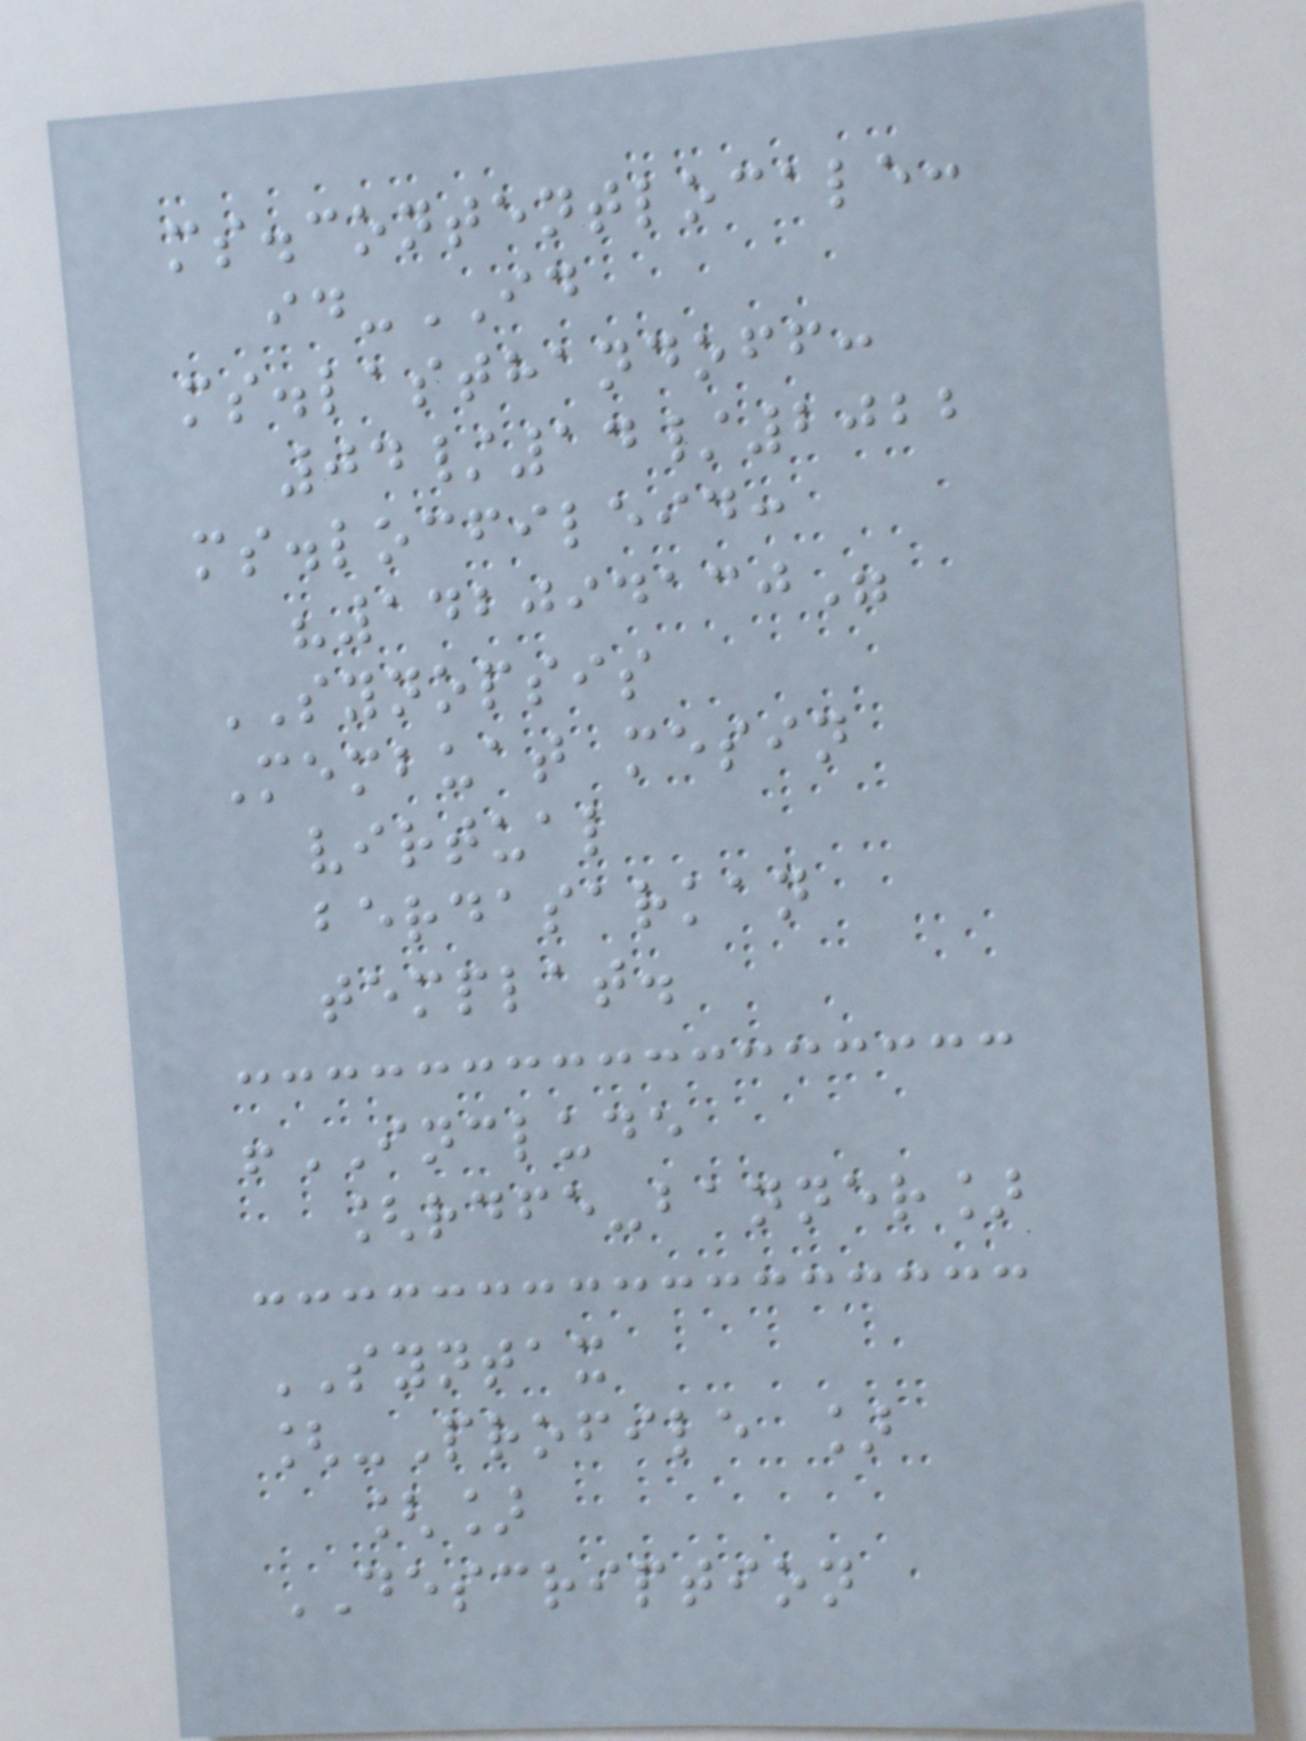ms.contentlocale:
id-ID
ms.lasthandoff:
04/14/2022
ms.locfileid:
"142094130"
SYNOPSIS
Membuat mesin
virtual
berdasarkan
templat.
!INCLUDE
[rdfe-banner]
SYNTAX
[-Profile ]
[]
DESCRIPTION
